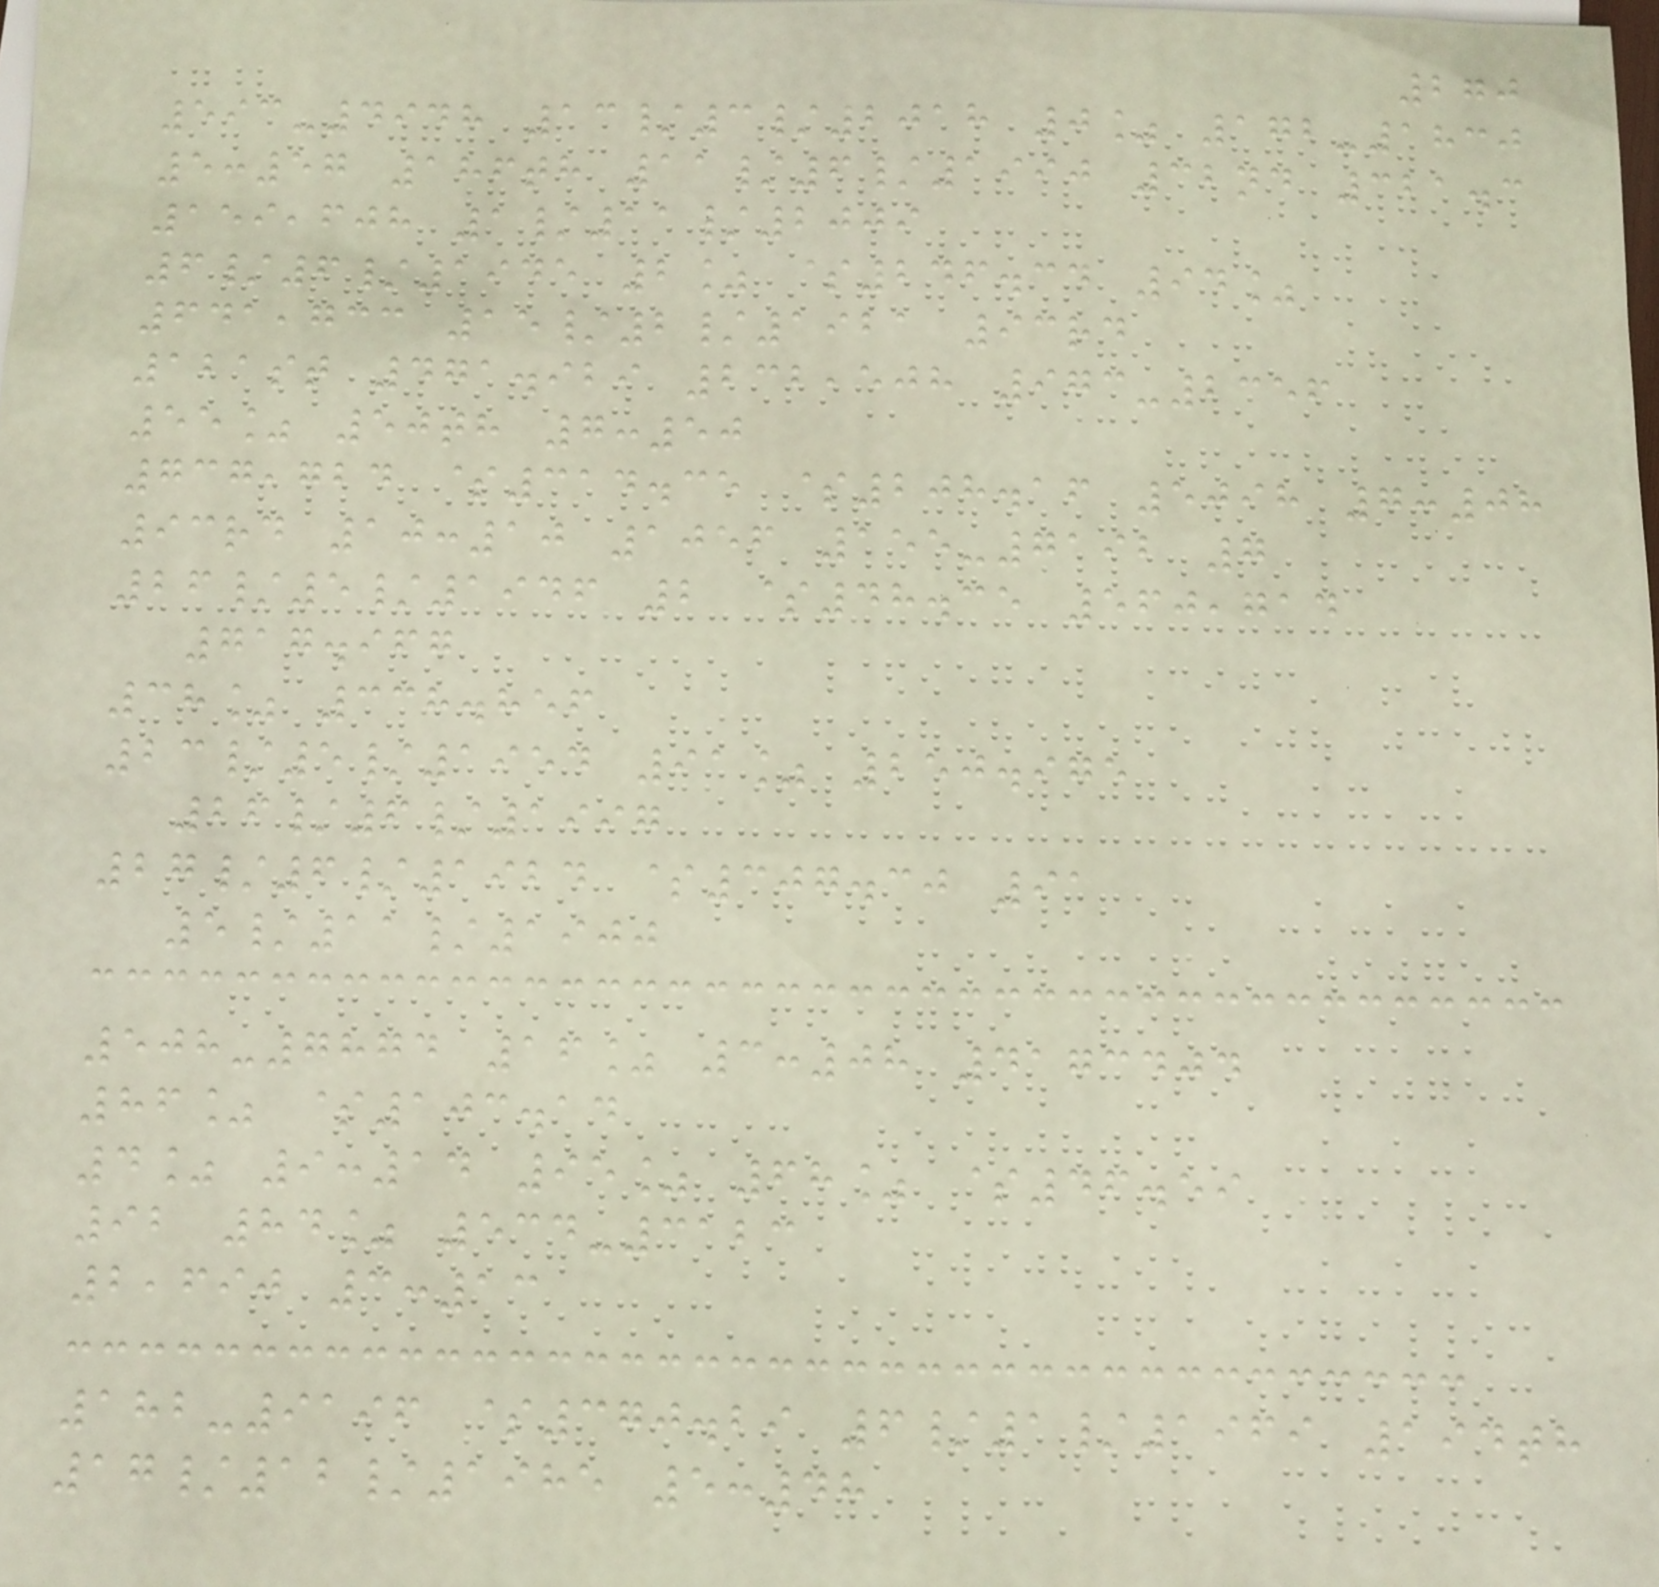270
593-4948 13/3/2018 0% 172-1830
5:57 186th 11/6/1990 32nd 321.3
159,608 1/11/2009
6/6/1945 2% $246.34 94%
641,733 15/2/1921 93rd
121st 471.929 232,508 973-2356
55% 50th 7:50
737,724 $314.35 $208.16 5098 7:08
93rd 10:10 1056 155-7192 7
26/5/1946 2 $48.35 560,714
717.967
38% 338.856
23/5/1954 91% 250.975
26/6/1997
27/6/1924 $307.30 91
5/11/1900
508-7874 16% 3:08 4173404
86% $103.14
4% 9:14 95% 68% $46.59
92 84% 534-3123
2,690 3:13
182-9196 $370.29 6/1/1969 194th
17/12/1985 5:48
